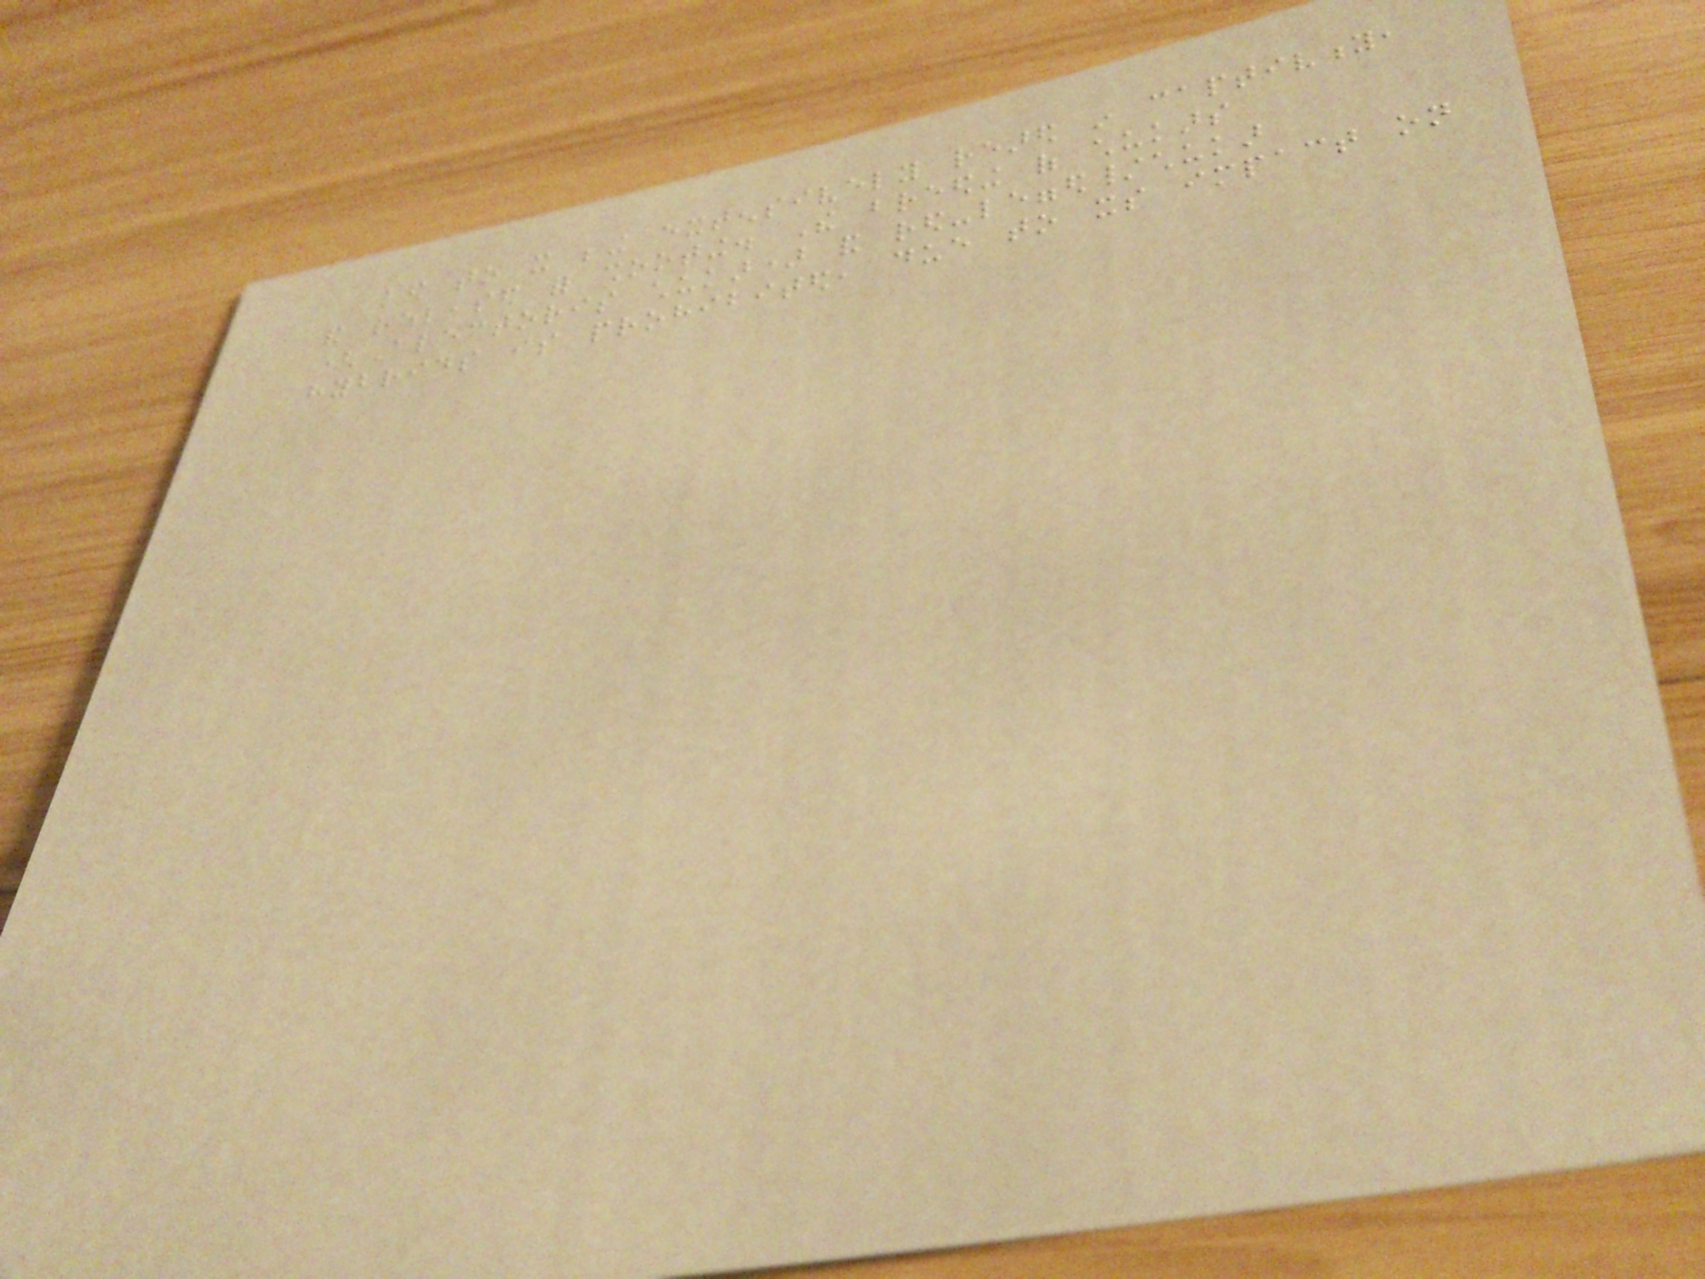led to it being extensively reared in captivity,
and released for shooting. The breeding of chukars
(Alectoris chukar) and red-legged/chukar
hybrids is prohibited, due to its impact on
